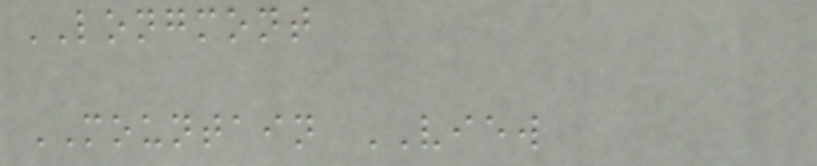LONGMONT
MOUNTAIN VIEW
